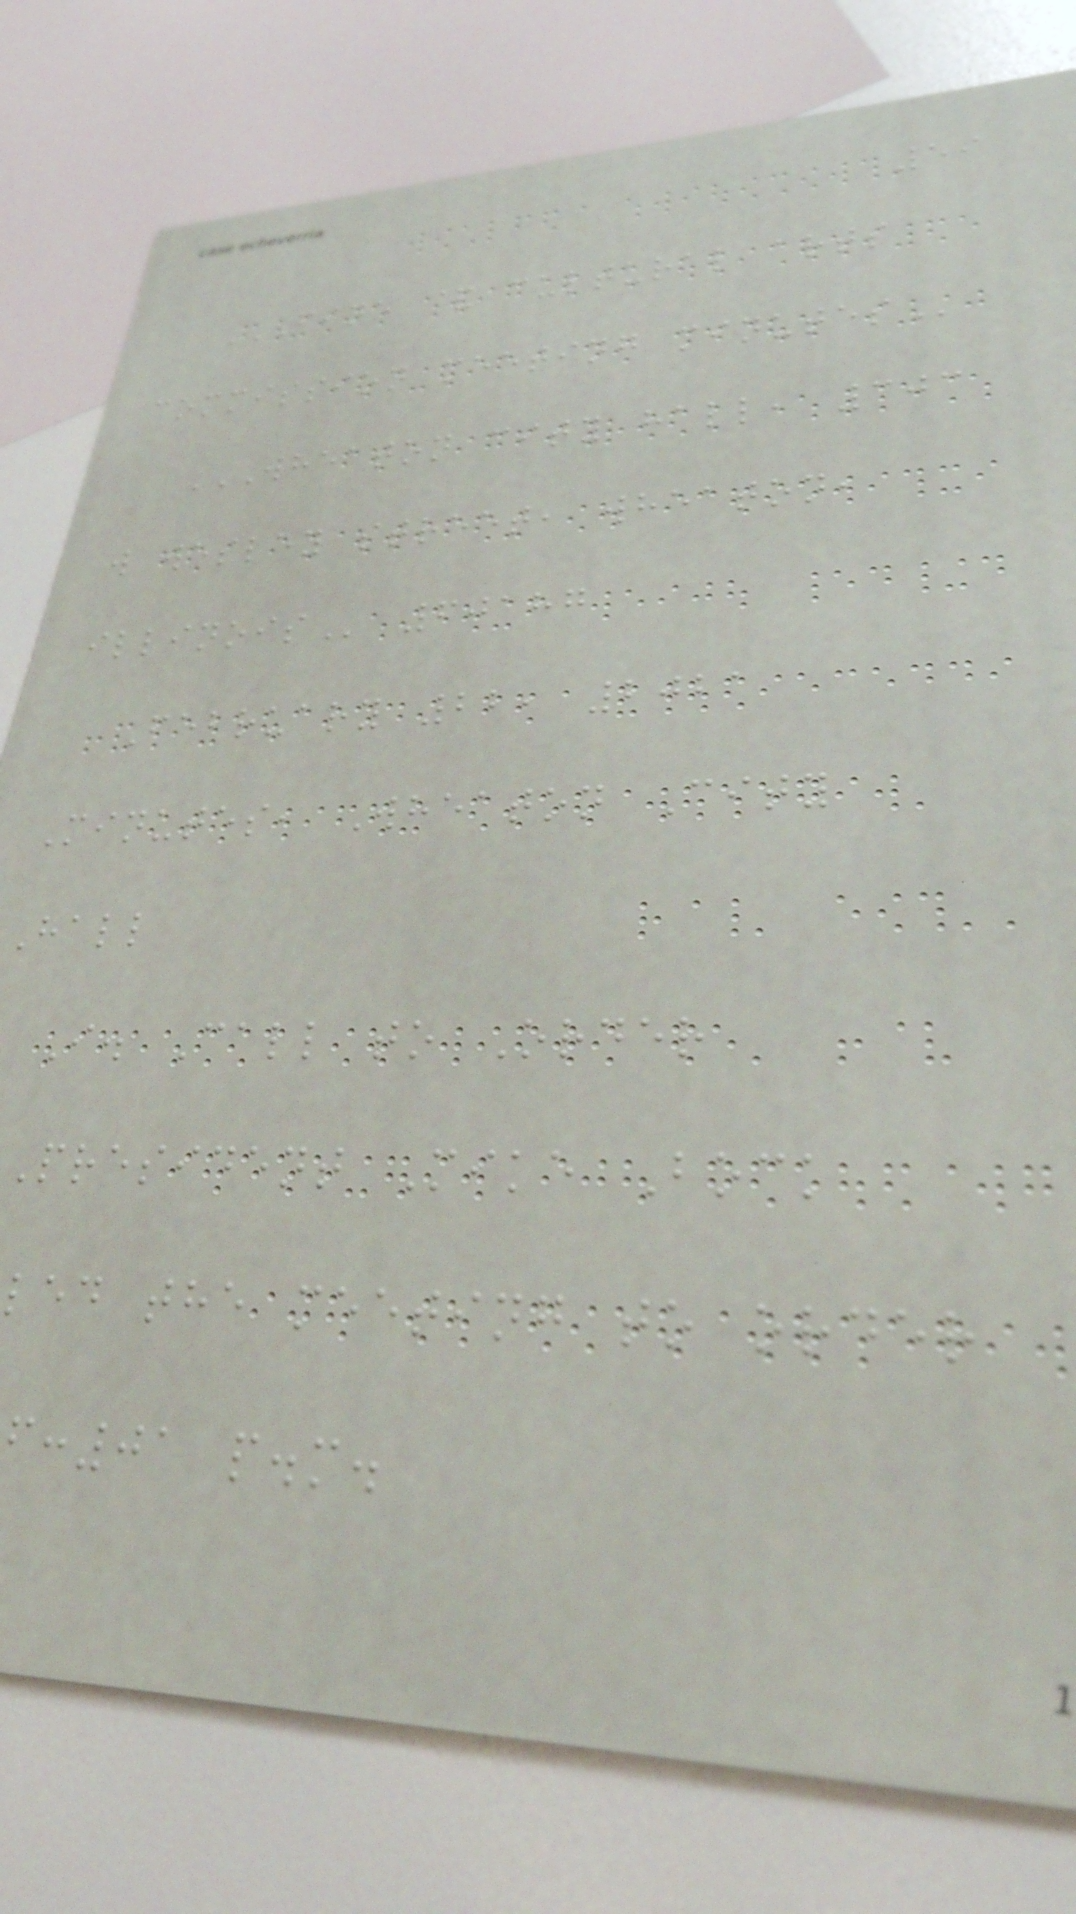59
FINE & CULTURAL ARTS
commission meeting
WHEATON CITY HALL, 303
w wesley street, wheaton,
60187
February 22, 2021
Minutes, Wheaton City
Hall
I. Call to Order
President Mike Bock
led the meeting to order
:01 p.m.
